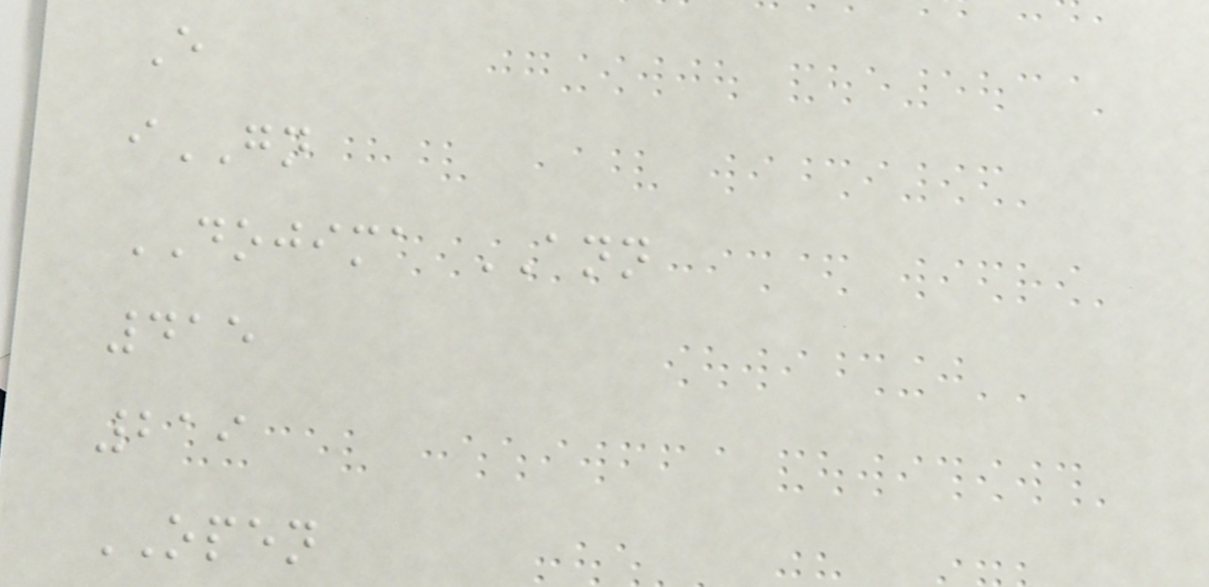E
iGN
DOJIMA ANN
415
219
OPEN
